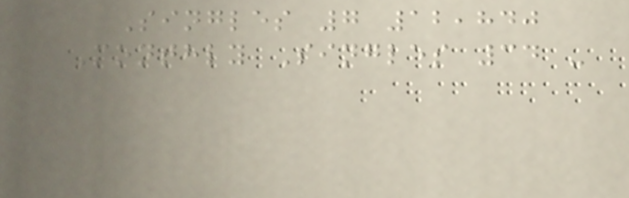Singles 7 12,840
Monthly Singles 34 -
